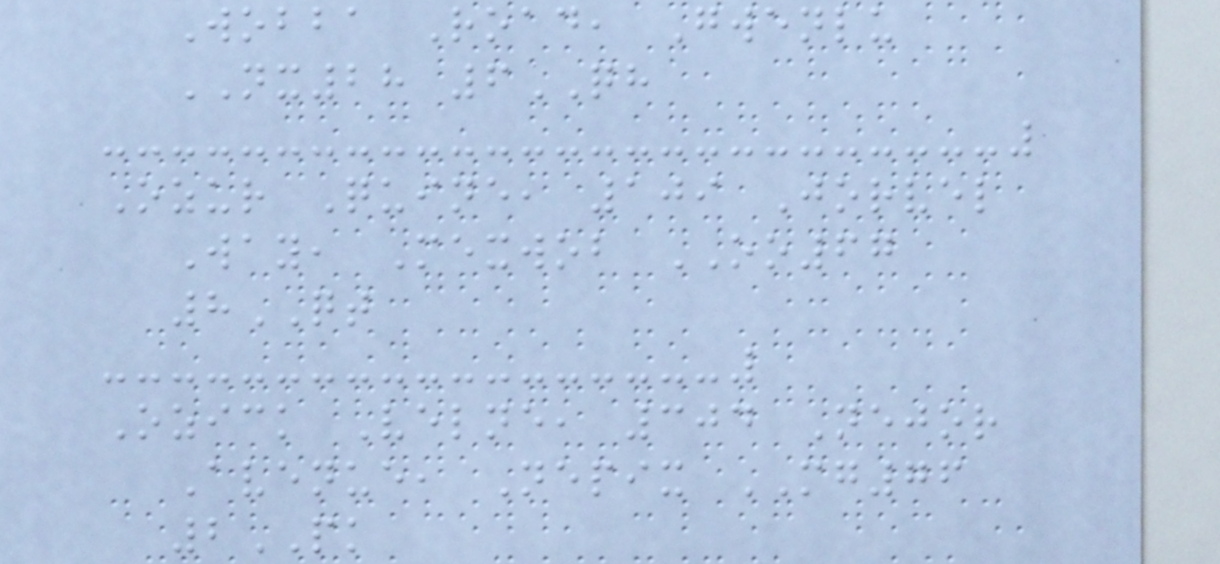Wobba Road, Gwenlu
NX28 6QH
Ozur Quine, 109 Jorvel
Way, Mexwob OO67
8QT
Ozick Velne, 304 Nejor
Avenue, Nepix MG76
2PK
